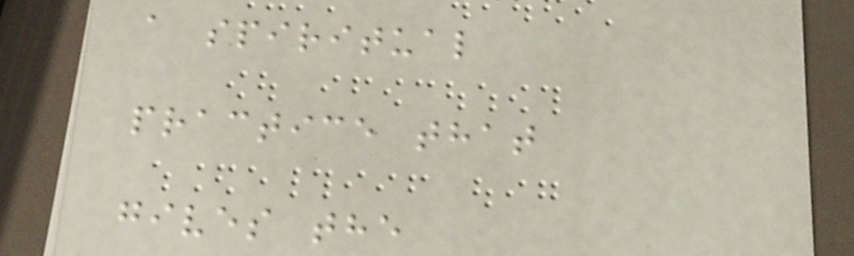a spiritual
practice that
gives the
